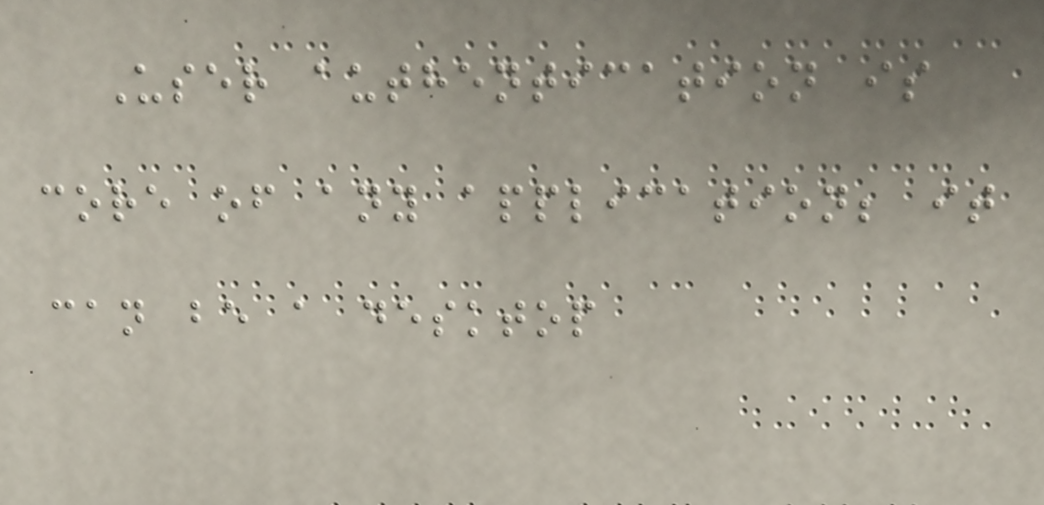User authentication is
core of any application; it
can be a desktop
